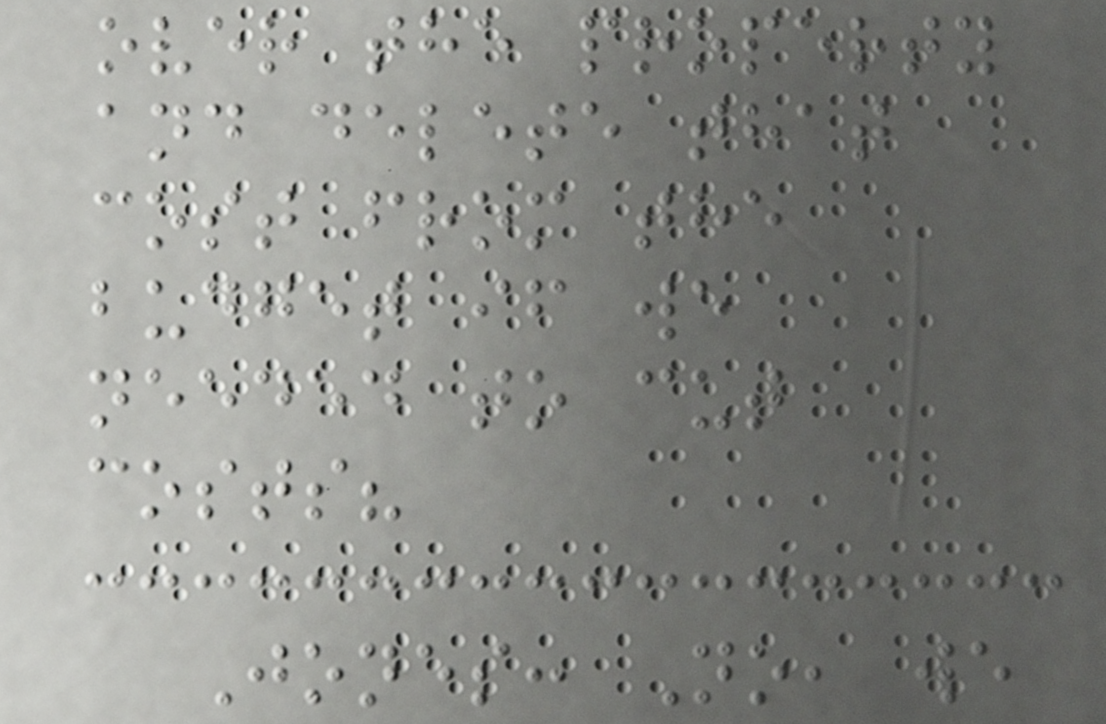over the property
and delete that
cost from the
budget if we
needed to cut
costs?
Jones: No, we
